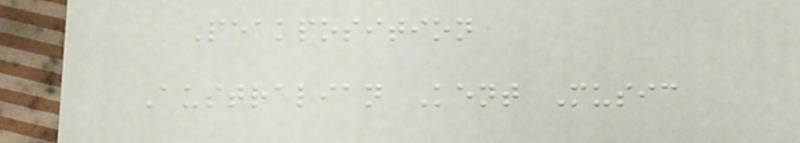Peakposition
Australian Kent Music
